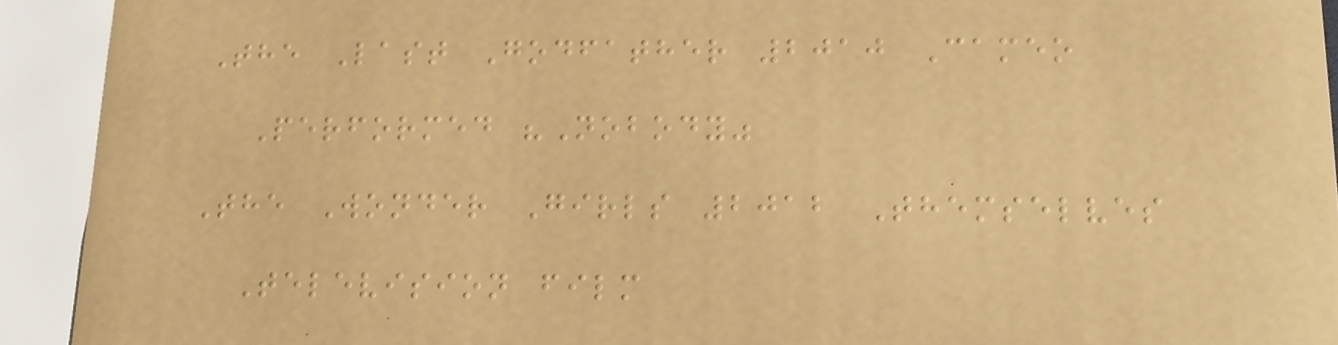The Last Godfather 2010 Cameo
Performed "Nobody"
The Wonder Girls 2012 Themselves
Television film
